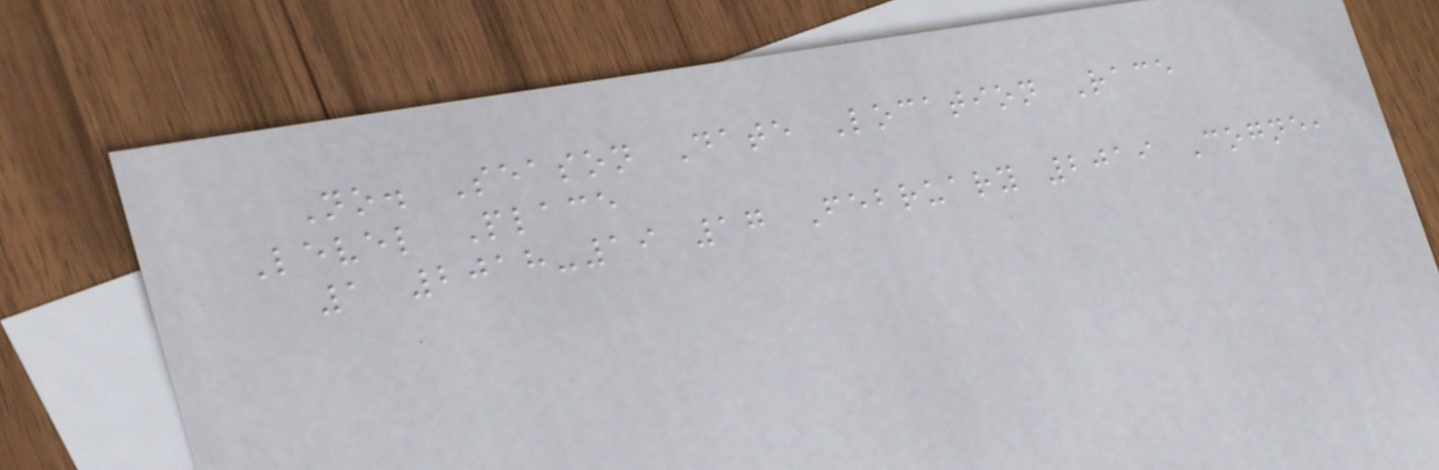No. Season Date Location Race
Level Place
1 2018-19 17 February 2019 Cogne,
